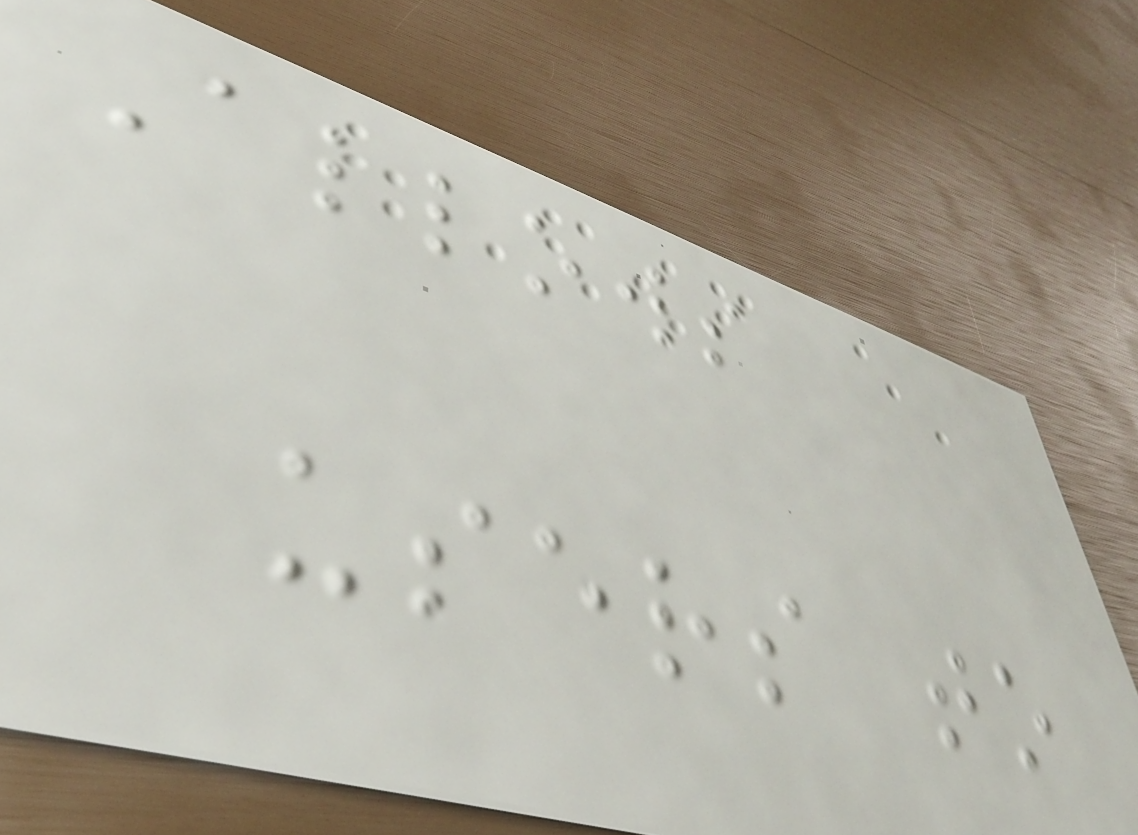Allows
users to
